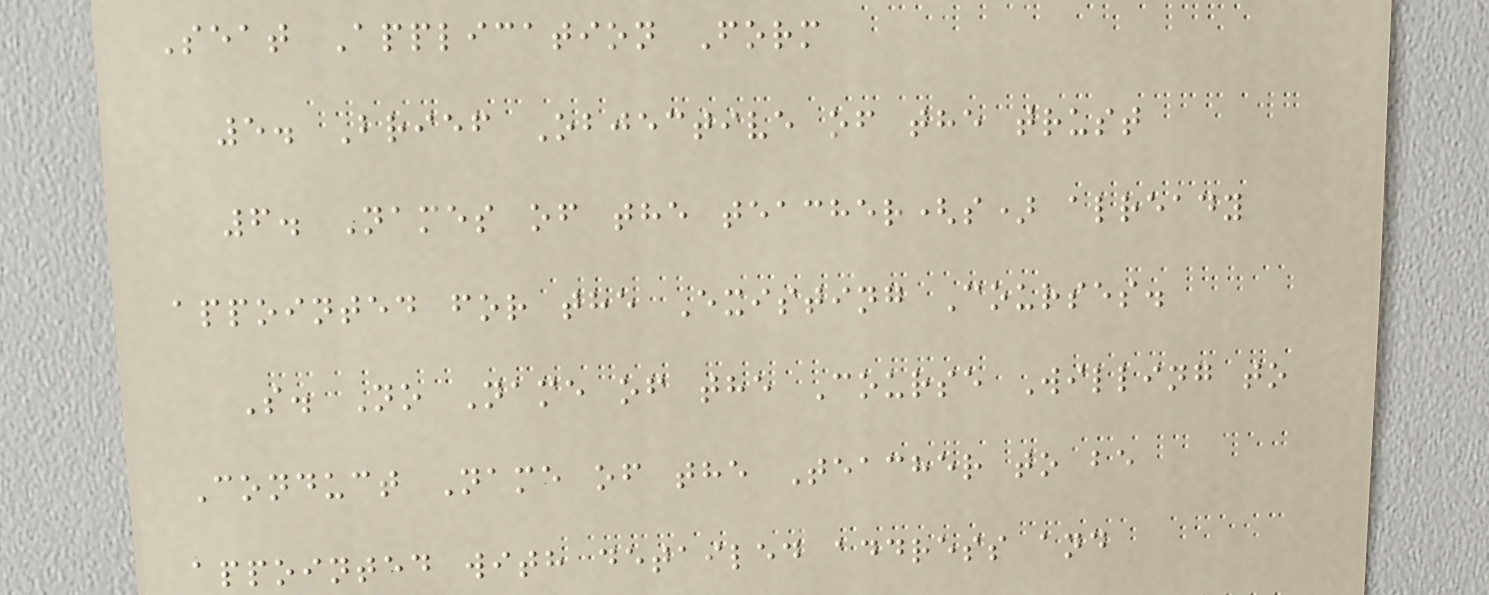Seat Application Form
5. Brief Objective of the trust
6. Names of the teacher(s) already
appointed for the Existing Courses.
S. No Name of the Course Willing to
Conduct Name of the Teacher to be
appointed with detailed address and
